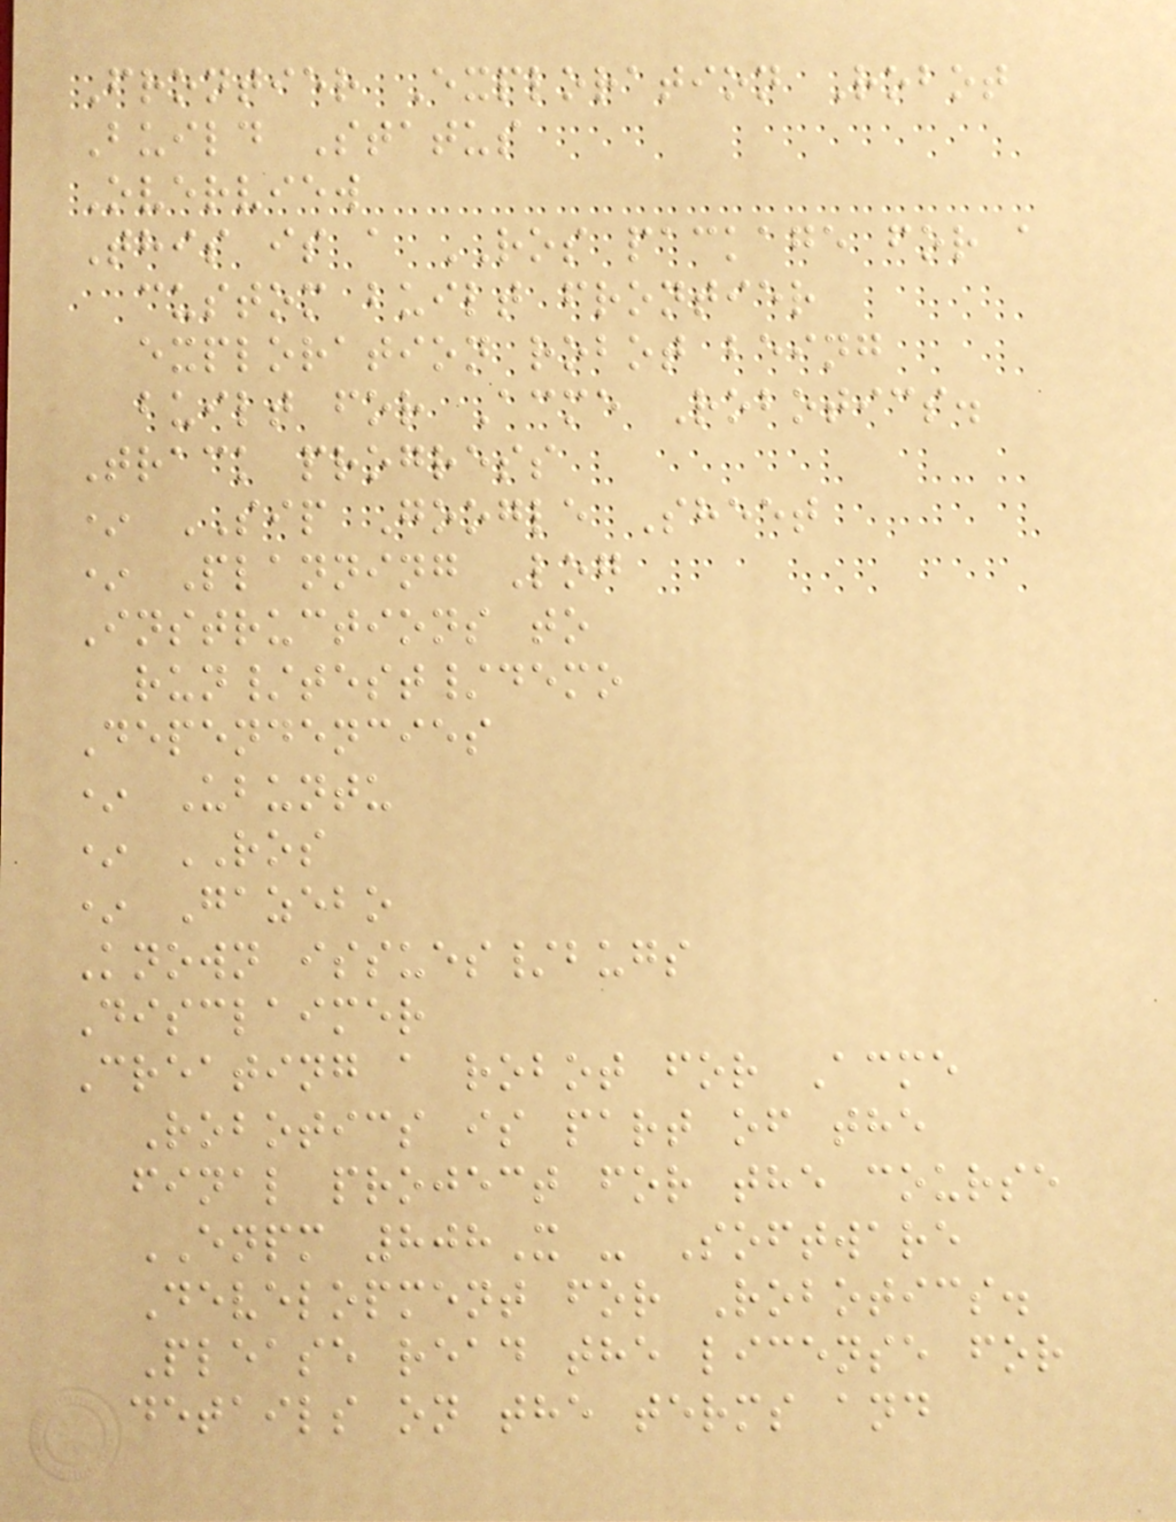Frontier Exploration Robot
Build Status
Overview
This is a ROS package for a
custom built frontier
exploration robot being
built for Acme Robotics.
Track progress
* SIP Google Sheet
* Planning Log
Instructions to
run/test/demo
Dependencies
* Ubuntu
* ROS
* Gazebo
Known issues/bugs
Disclaimer
Creating a robot for Acme
Robotics is part of the
final project for the course
ENPM 808X - Software
Development for Robotics.
Please read the license for
details on the terms and
